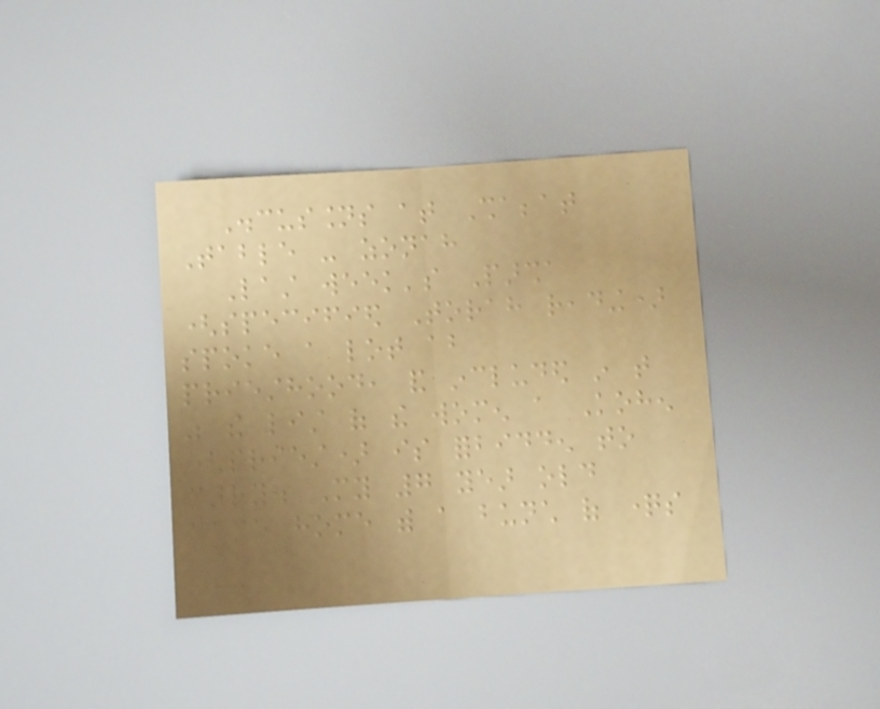Discussions at Shabbat
Table - zonah
Last week's Parsha
(specified Torah reading)
spoke a lot about
priesthood, and included in that
was the list of the women a Kohen
(priest) is forbidden to
marry. My 7 year old
came home with a bunch of questions
